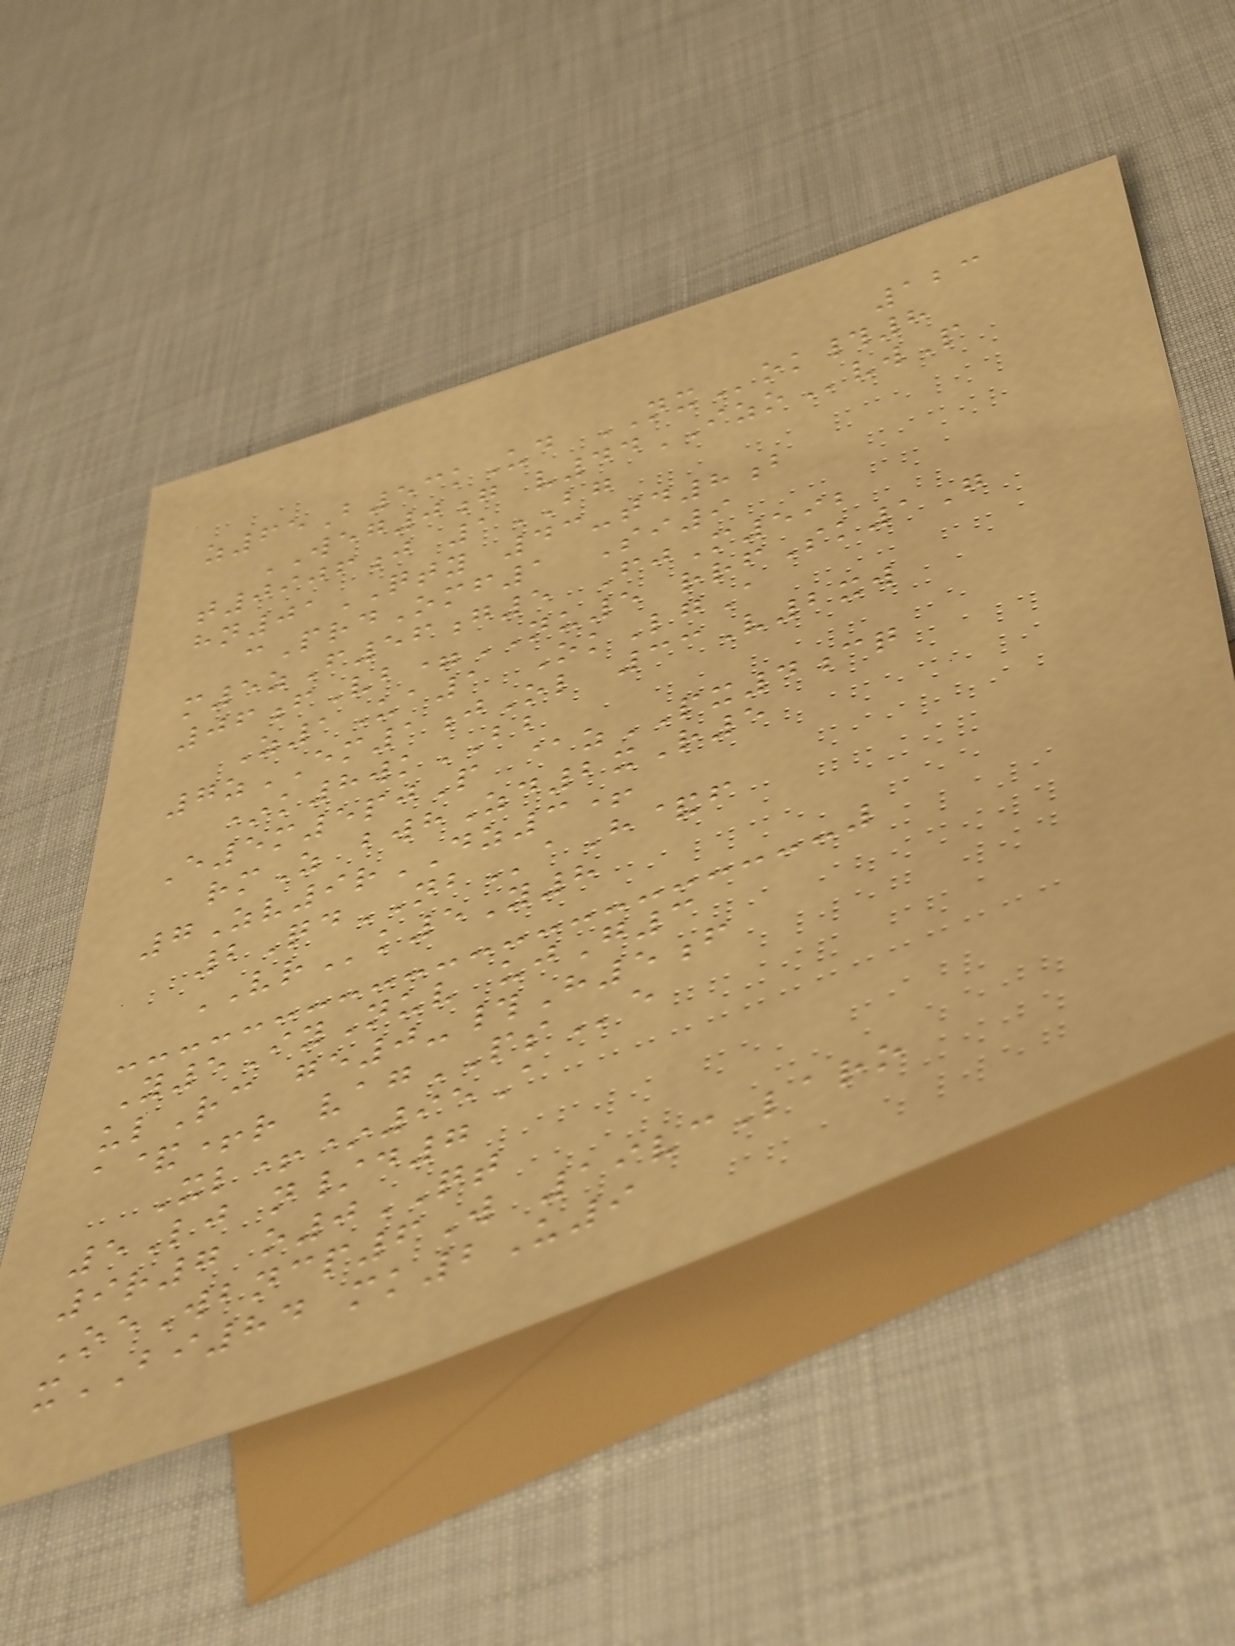123
z65B53kUd NXok#8
WEG0g v44IZOvwP
t0906j 1BG
hn01QTY 43-td8b
cPrdOmf1 Si9
m5zF56g5 FjM592
06fVb=NU5 rrfSk1G
Z1Ua1 OkLgA
7zEM1jOl 33V2xw
*k8wkBB
E5m5pjP @zPX4cq
rmZ bwhZd2xR5
7Zv9rDZ3+
2QdNBaH&f
VRk5Y8
Y5IyNuv ujG3
ulRc ge0-#H5f
a&+r vagPSe
Xl+*95A
5Lj n/d7
9r7 o0QT
OeWbncp6W 19vcLaro
xBI84 mk2U9
